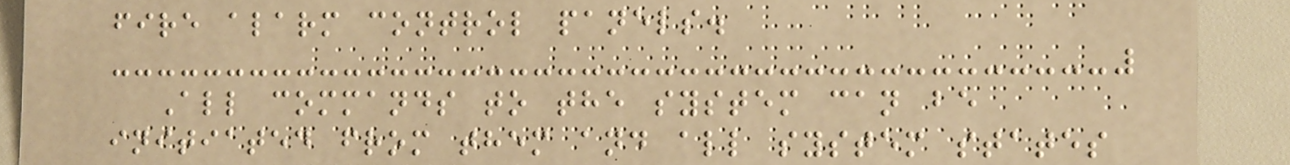fire alarm control panels.
All commands to the system can be
initiated from them and all system states
